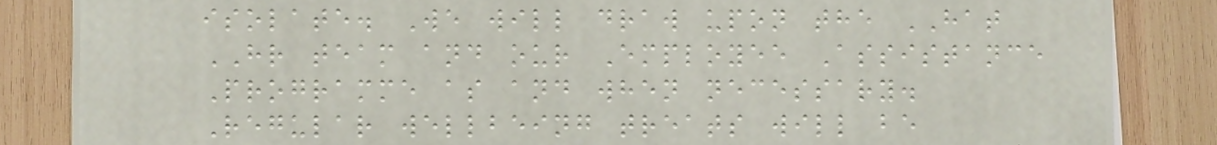isolate. We will draw upon the HAT
HR team and our Employee Assistance
Programme as and when necessary.
Regular wellbeing treats will be
